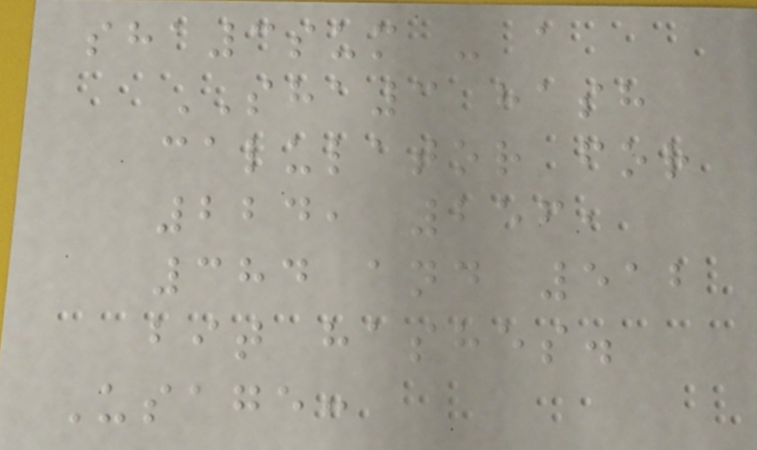sha3sum - a
SHA3 hash
calulator for
224, 256,
384 and 512
bit hashes.
Usage:
